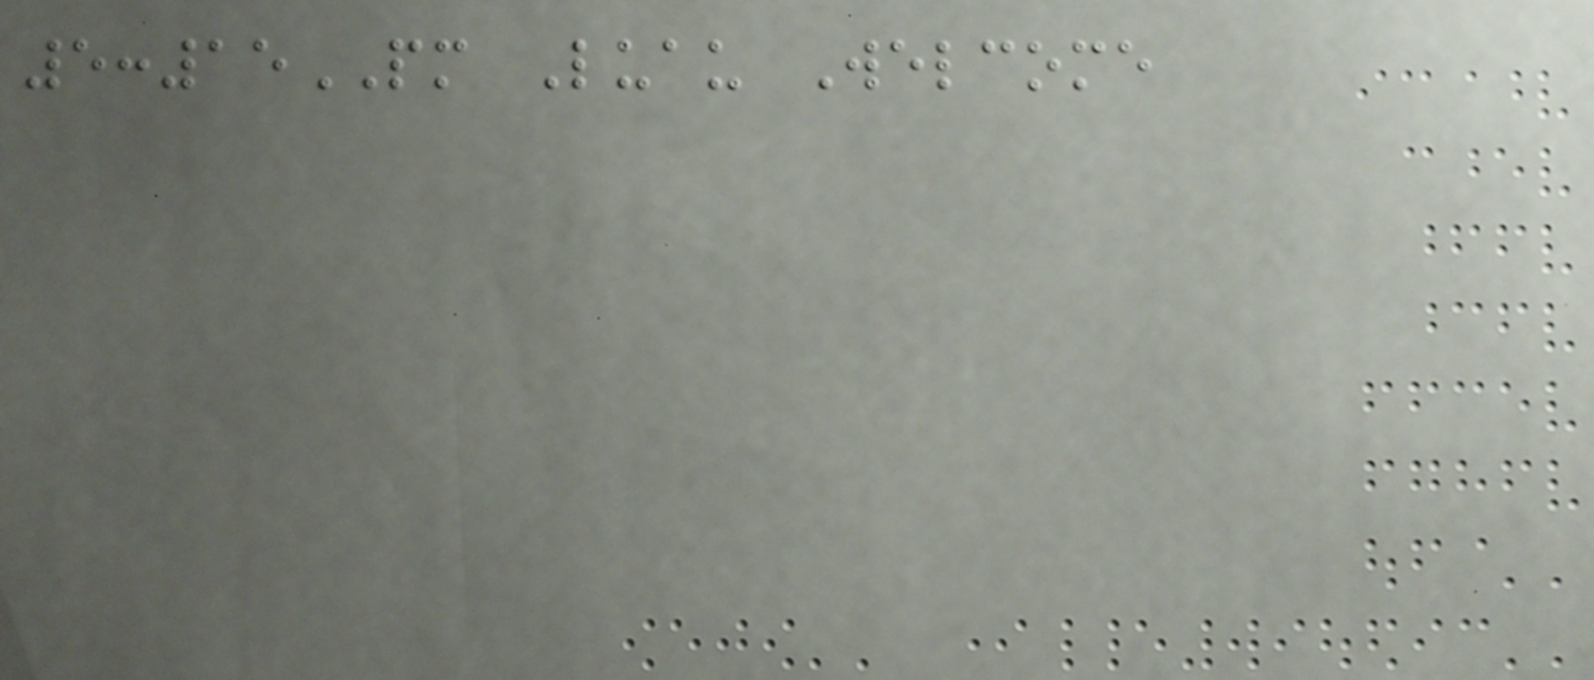5:15PM Luau Welcome
